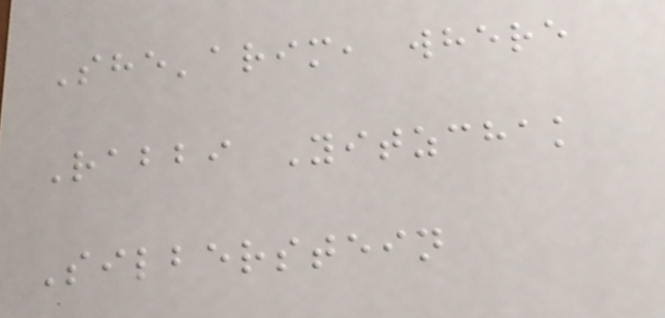She'arim, where
Rabbi Yitzchak
Silberstein
